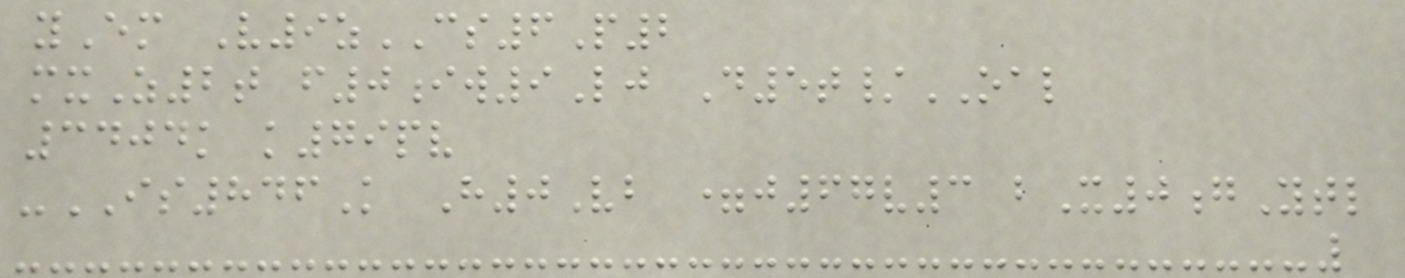yEm V9zCS6P2
mxZ2t f0iw9Lj D5t/OAL
3404k k79pv
-IS846K H0Vb =j67v3 bX0gYtl
